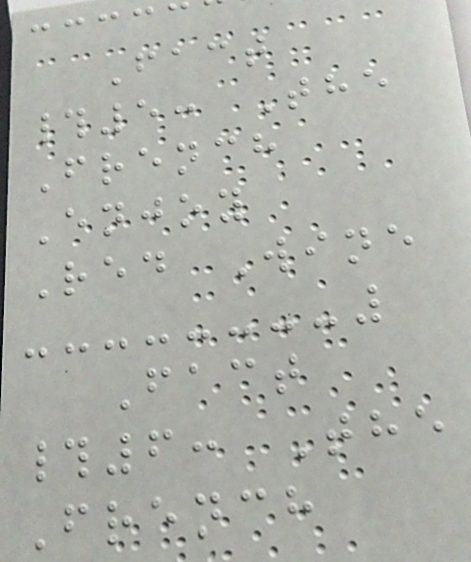Fact
#5: The
French
Enjoy
Red Wine
Fact
#6: The
French
